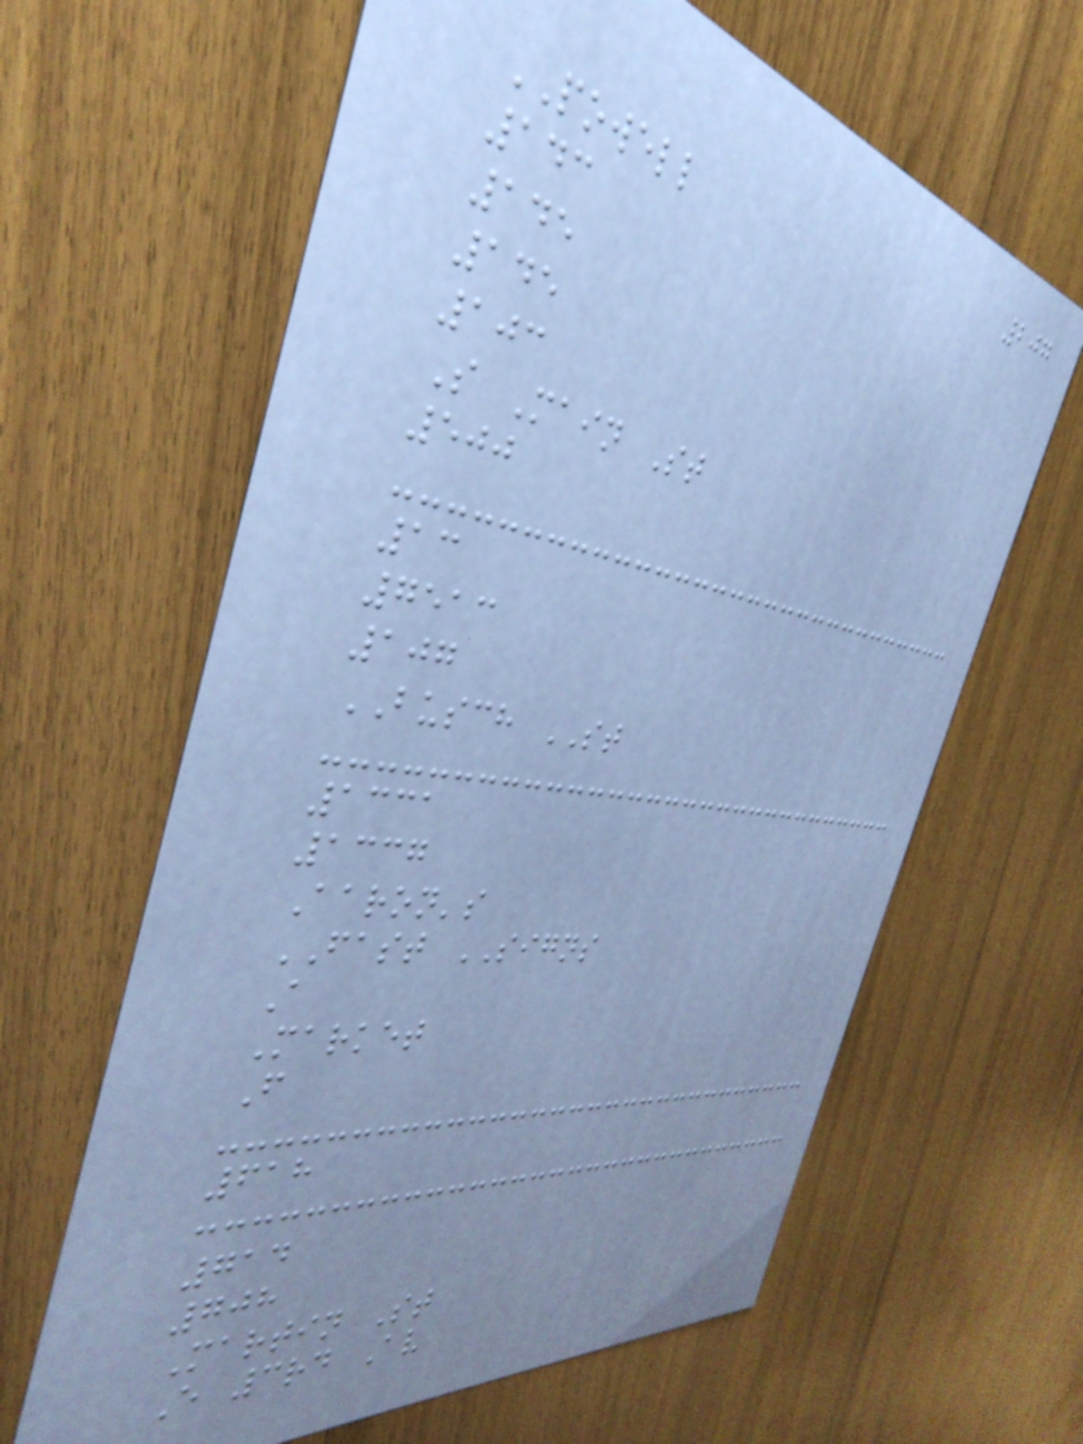207
POWELL
143
145
145
103
S Main St
500
13
7513
107
BUSCH ST
1331
1337
Aaron's
FAST SIGNS
A
Market
F
618
714
708
Martin St
E 3rd Av
